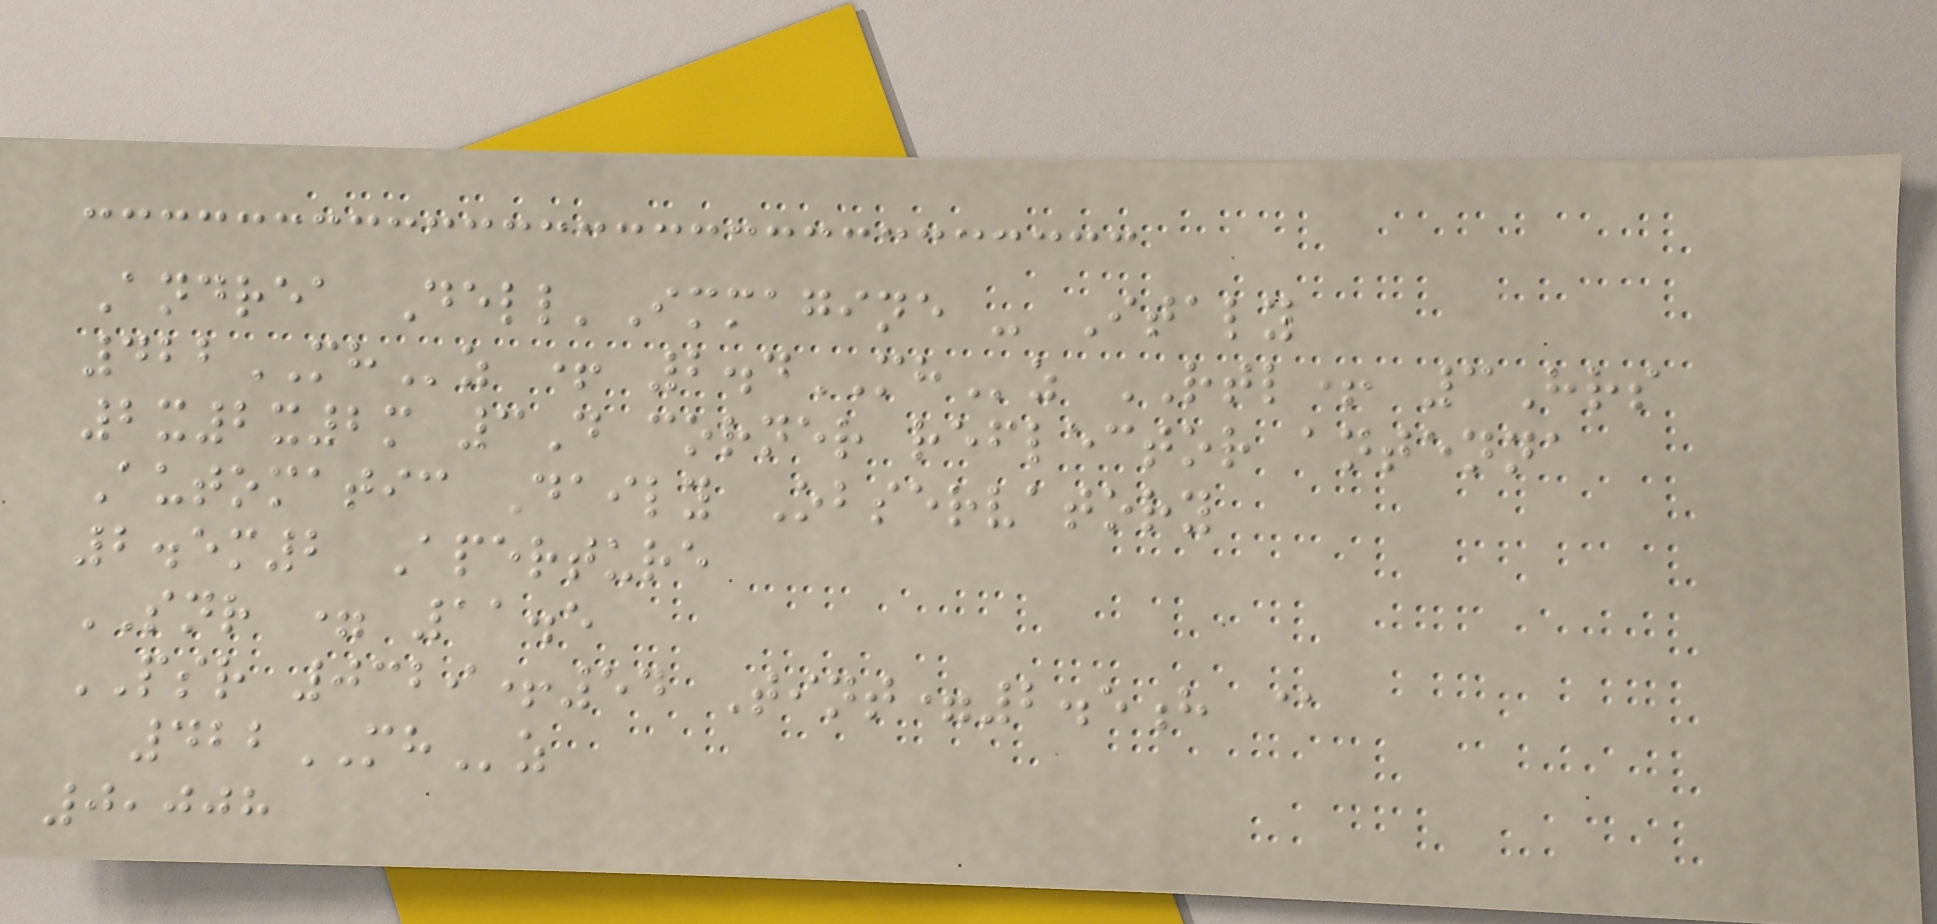Andrea Dell'Immagine - Italy
422MHz + 2.4MHz RTL+ 3Hrs
2x2x2m 3D corner reflector antenna
Automatic Daily Observatory
2.5m2 Aperture
SNR = 11.5
PSR 0329+54 Tint=2.5h @
422MHz
0,008
